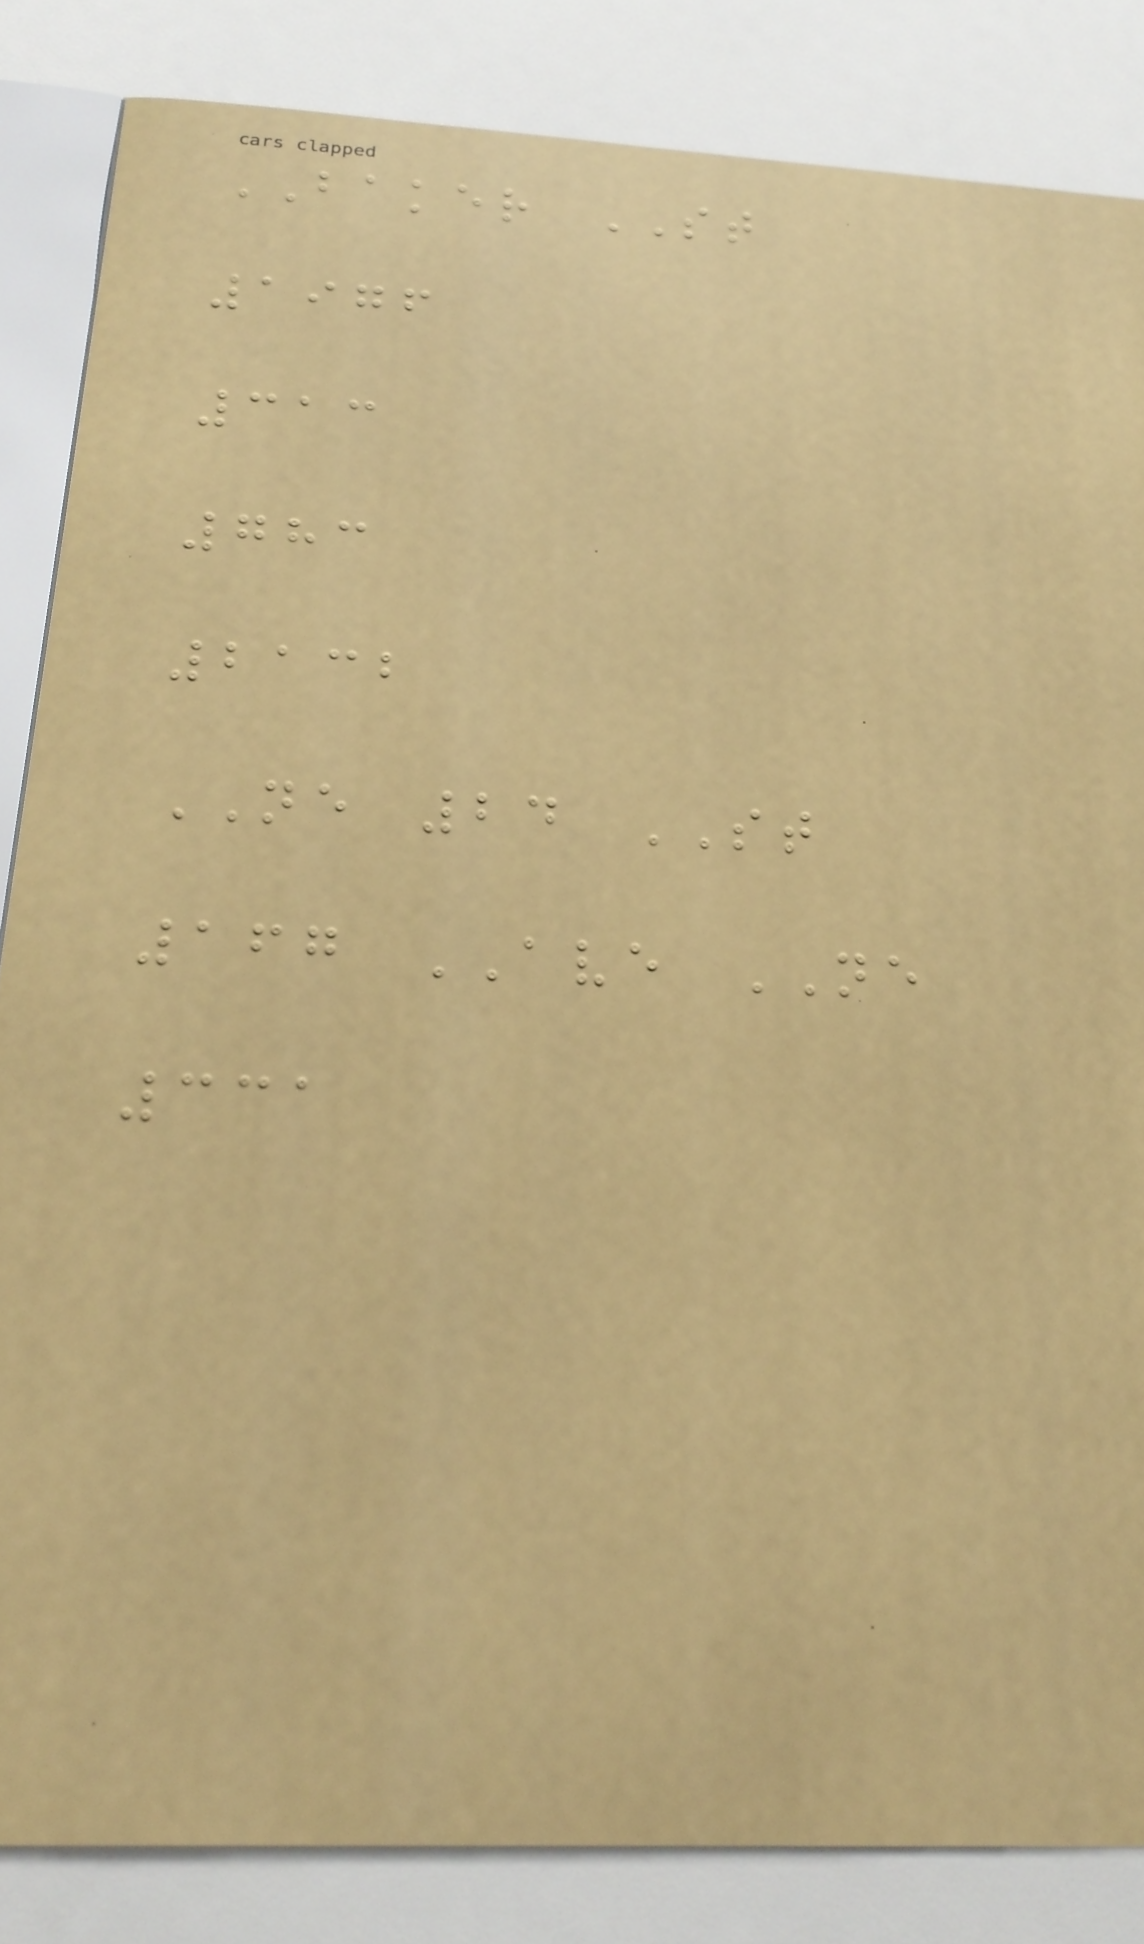BAKER ST
1976
313
783
2132
NE 24 ST
167 AVE NE
331
